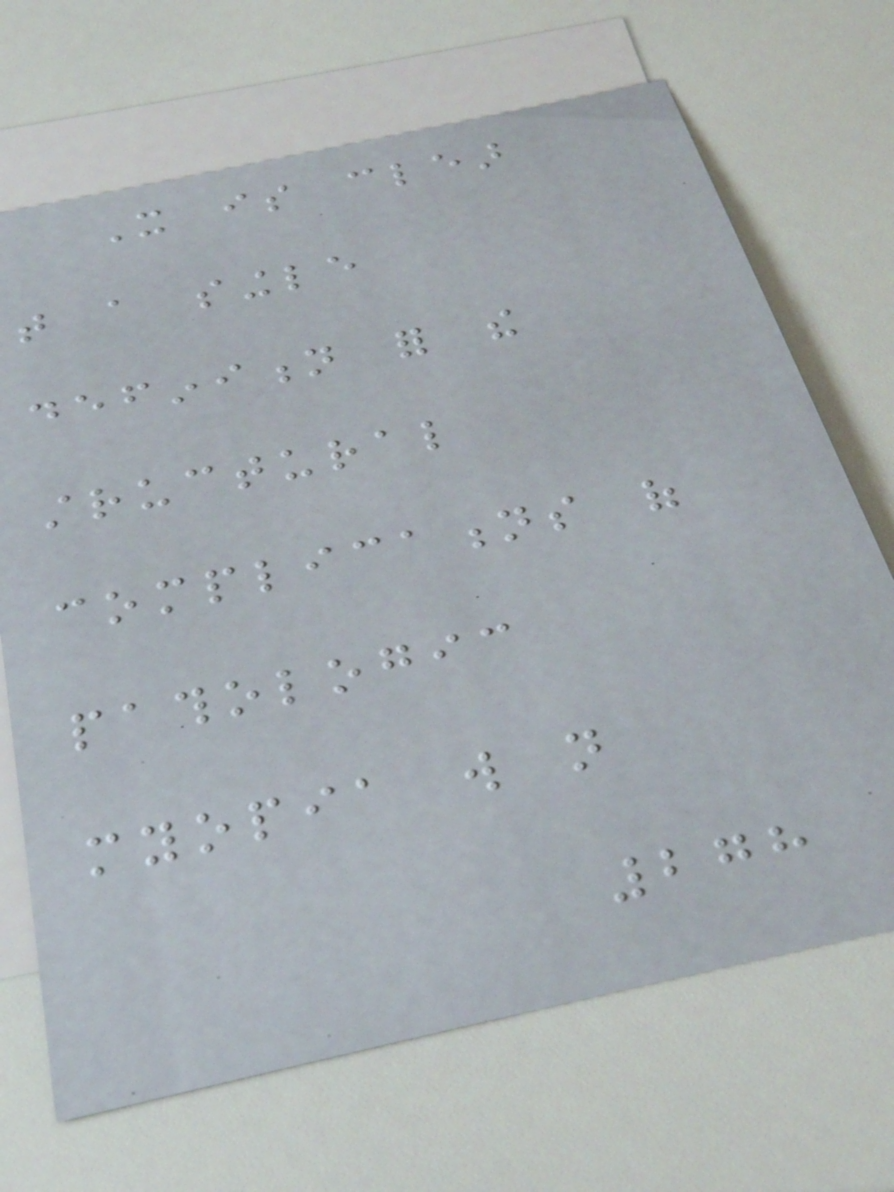It is clear
that a single
definition for the
structural
complications of
pathologic
myopia will not
278
